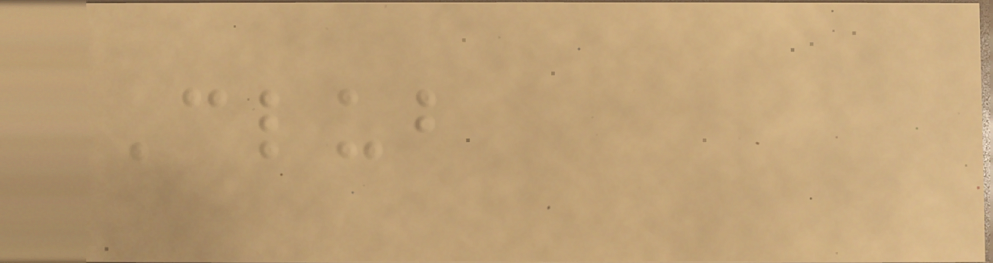Club
